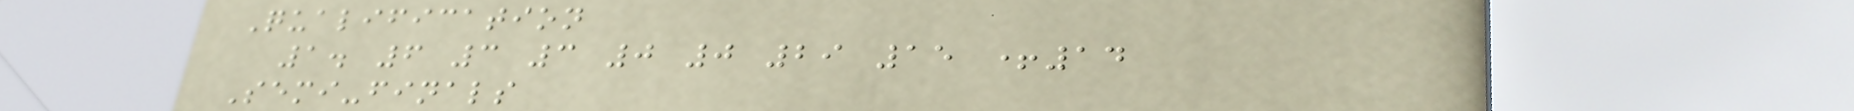Qualification
1. 6 3 3 0 0 29 15 +14
Semi-finals
